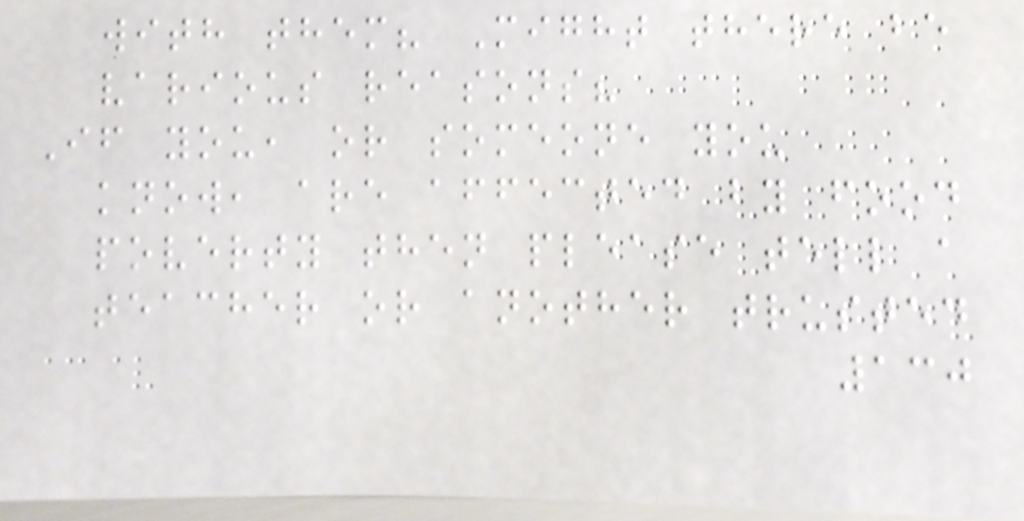with them? Might there be
various reasons?
If you, or someone you
know, are affected by food
poverty then please tell a
teacher or another trusted
130
